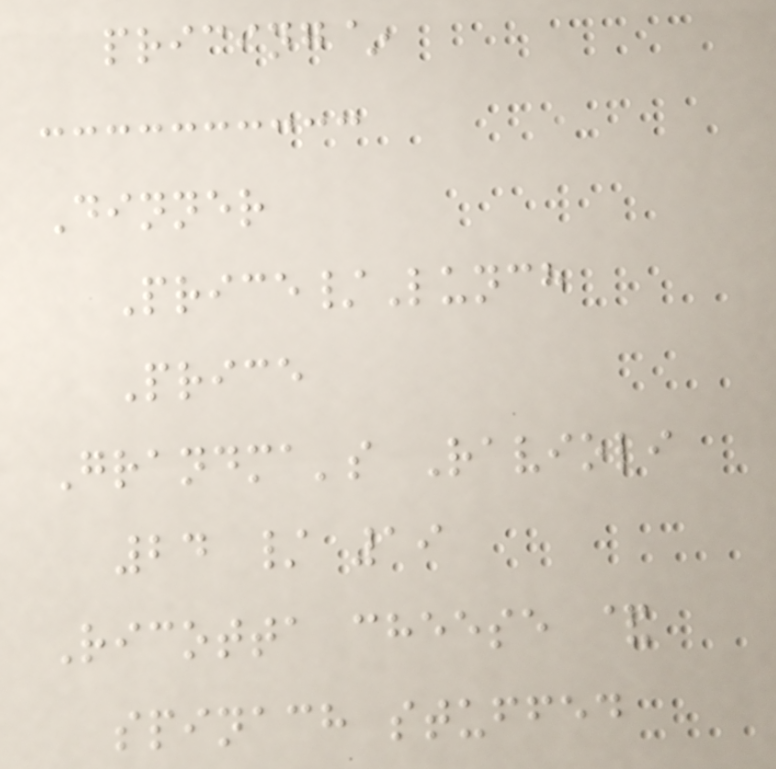pricing~
Dinner
Price/Lunch
Price
Grandma's Ravioli
24 / 19
Ricotta cheese &
spinach stuffed
